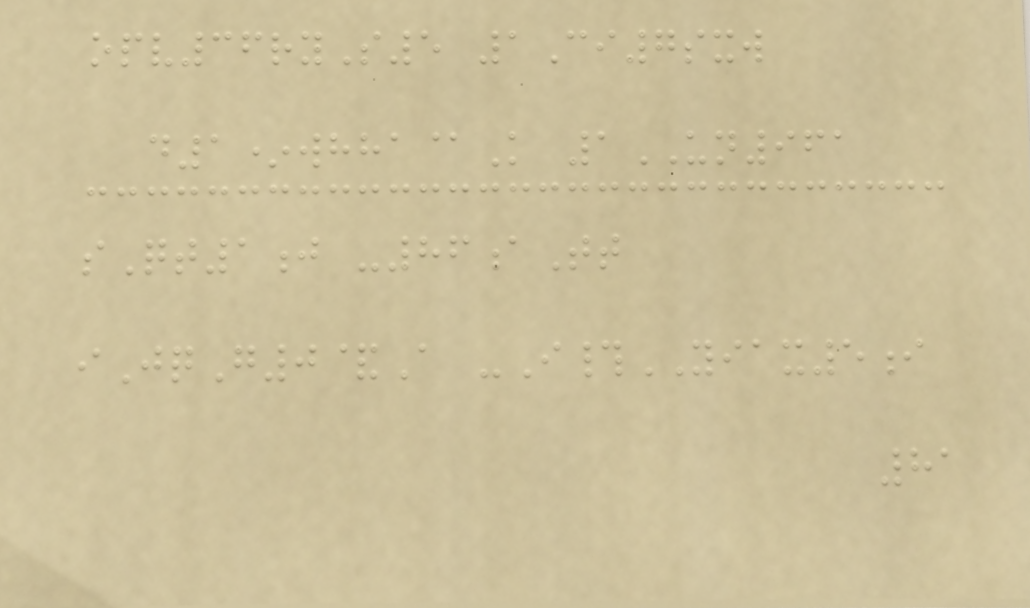opv36ryS5 1Ci7sxw
d1*whha@K 1UN961
sQt1j -86aTt
iJqG0&A -I#YIAX5i
81
